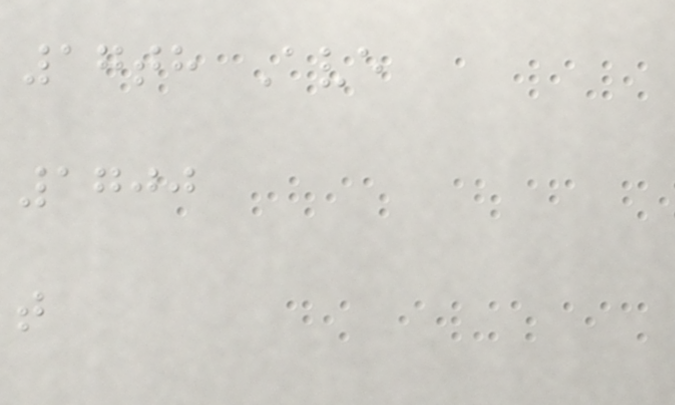17th Ave
1700
t
